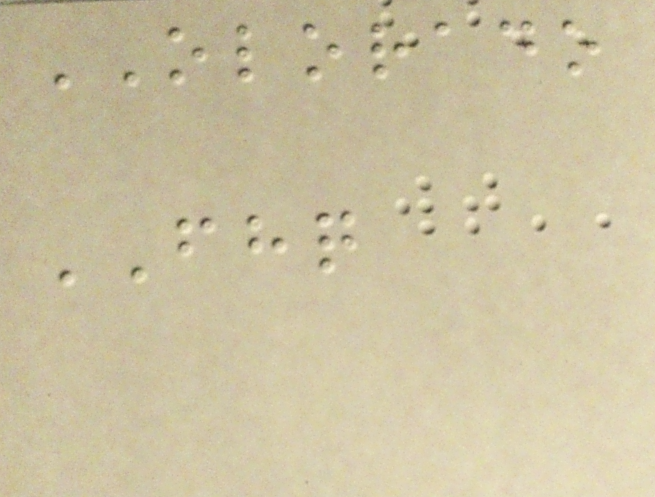OLORADO
FHQ
